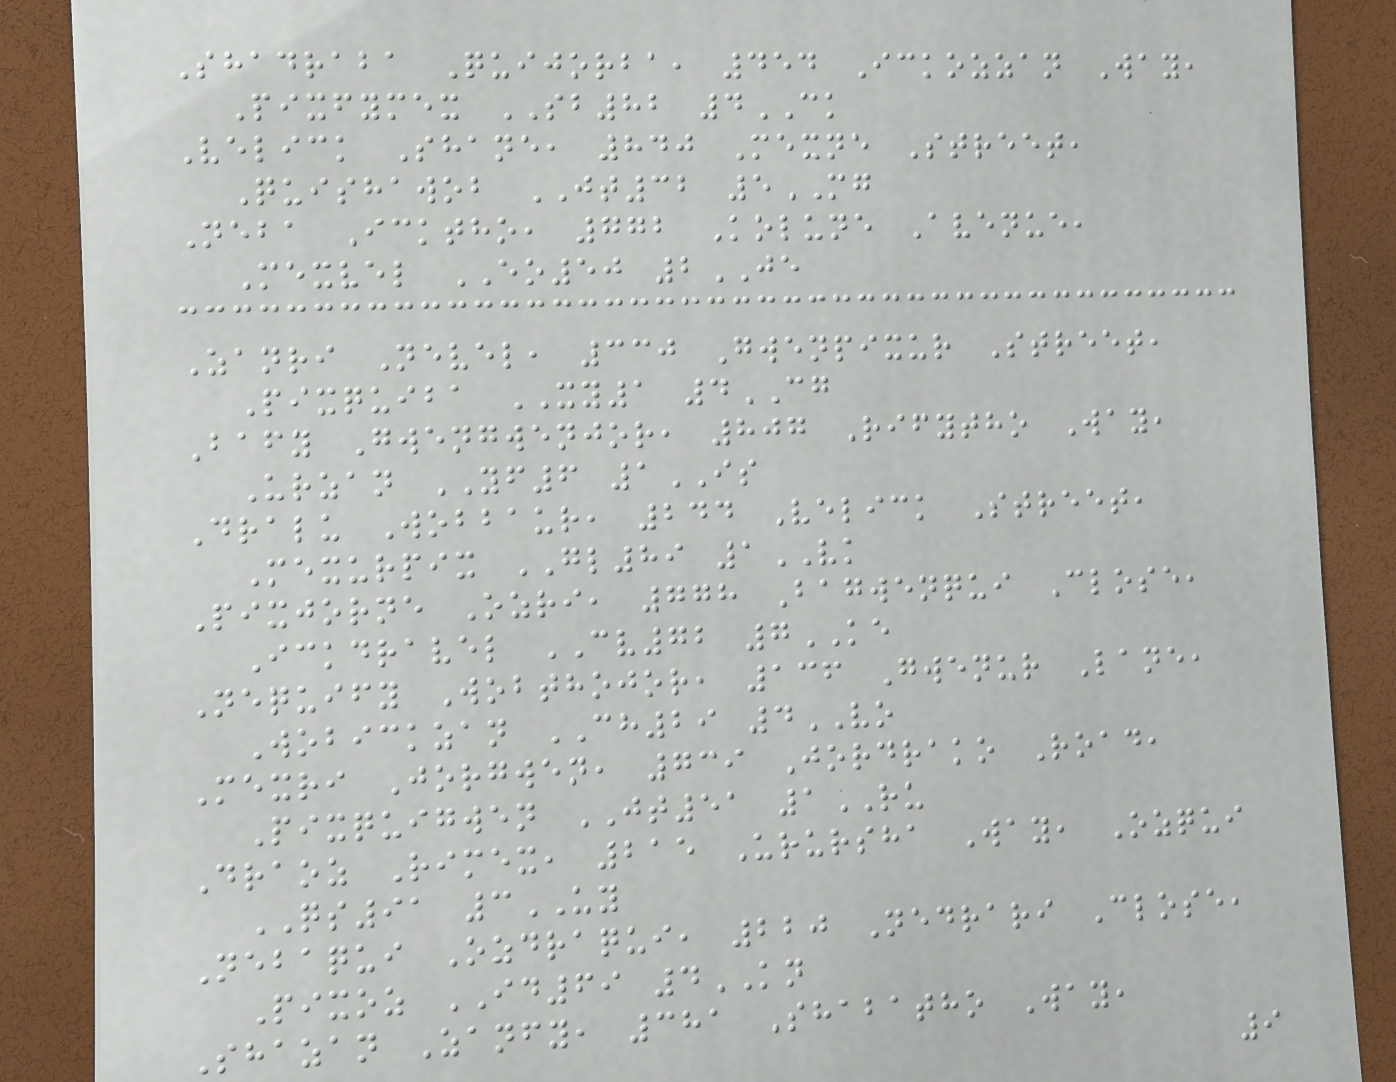Shadraba Quijorba, 454 Ickozzan Way,
Pixfymex SB82 4CK
Velick Shane, 840 Mexne Street,
Quishawob JT32 5MG
Neba Icktho, 772 Kolune Avenue,
Mexvel EO50 2JE
Zanri Nevel, 330 Gwenpixur Street,
Pixquiba XY1 4CG
Bafy Gwengwenjor, 807 Rifytho Way,
Urzan YF6 1IS
Dralu Wobbaur, 244 Velick Street,
Mexurpix GL89 1VK
Pixjorne Ozri, 778 Bagwenqui Close,
Ickdravel CV72 7KE
Nequify Wobthojor, 136 Gwenur Lane,
Wobickzan CH29 4VO
Mexri Jorgwen, 739 Jordrako Road,
Pixquigwen JT51 1RU
Draoz Rimex, 215 Urursha Way, Ozqui
QS91 3UY
Nebaqui Ozdraqui, 220 Nedrari Close,
Pixoz ID69 4KN
Shazan Zanfy, 381 Shabatho Way,
9
